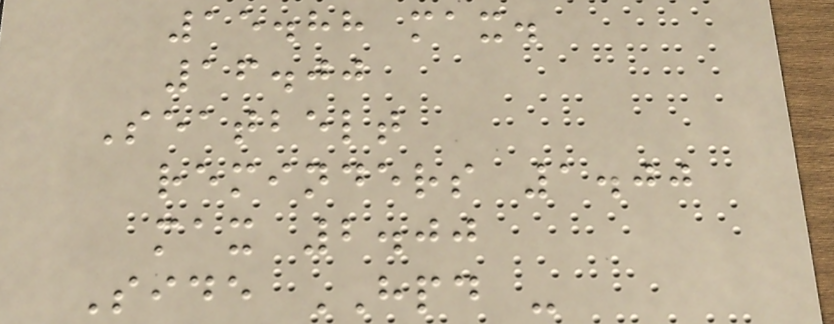15.88 max.
16.00
Seatbelt
reminders 1.00
max 2.00
Side HPD -
